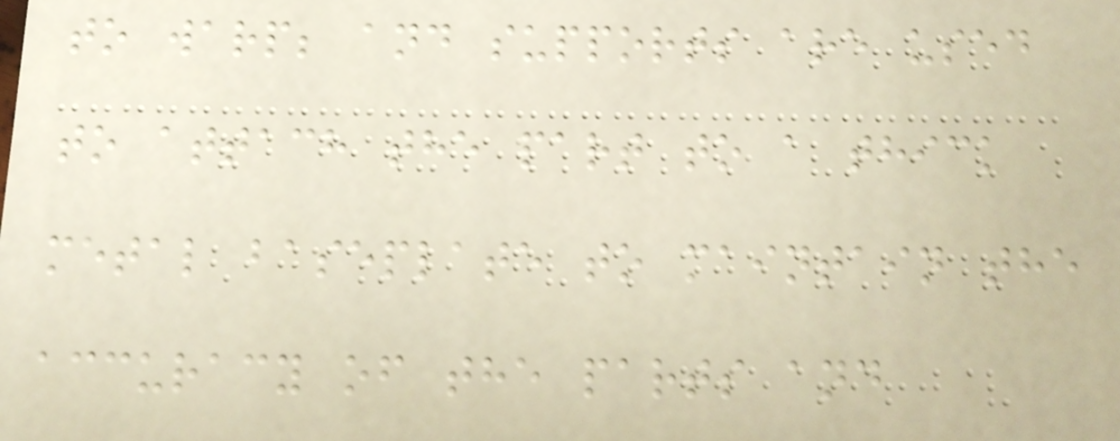to warp; and supports are used
to attach the part to a thick
metal baseplate to maintain the
accuracy of the parts and
